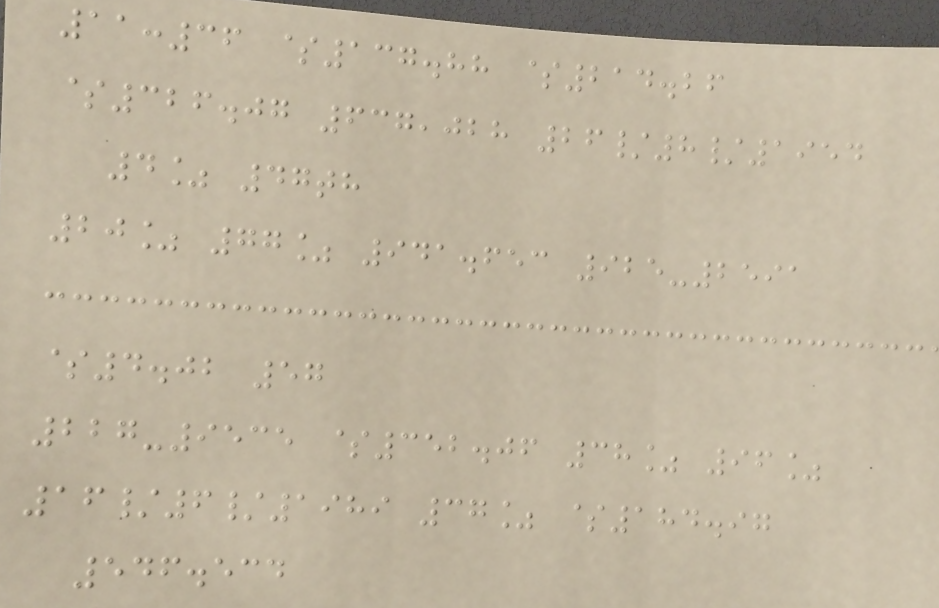11:36 $137.88 $214.26
$326.07 637,028 26/8/1954
4% 47th
20% 77% 941.653 925-2591
$4.02 57
227-9535 $352.06 38% 96%
16/6/1989 37% $184.97
546.534
